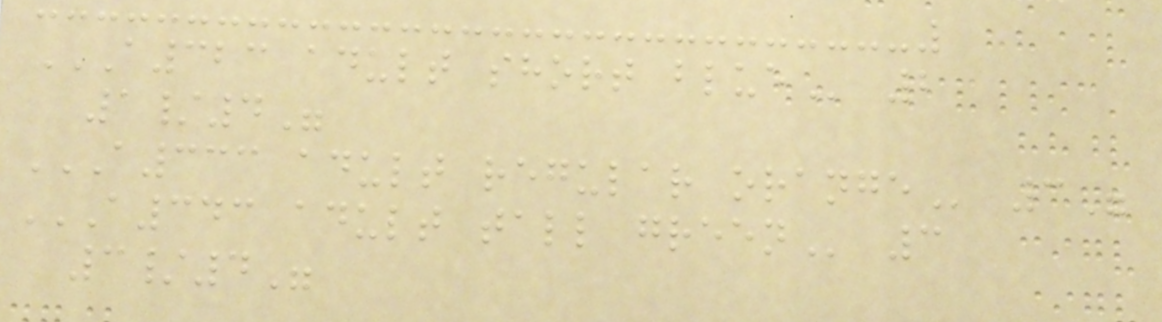A323 ADULT SHORT BLUE 2
1/4"
A333 ADULT REGULAR ORANGE 3"
A343 ADULT TALL GREEN 3
3/4"
